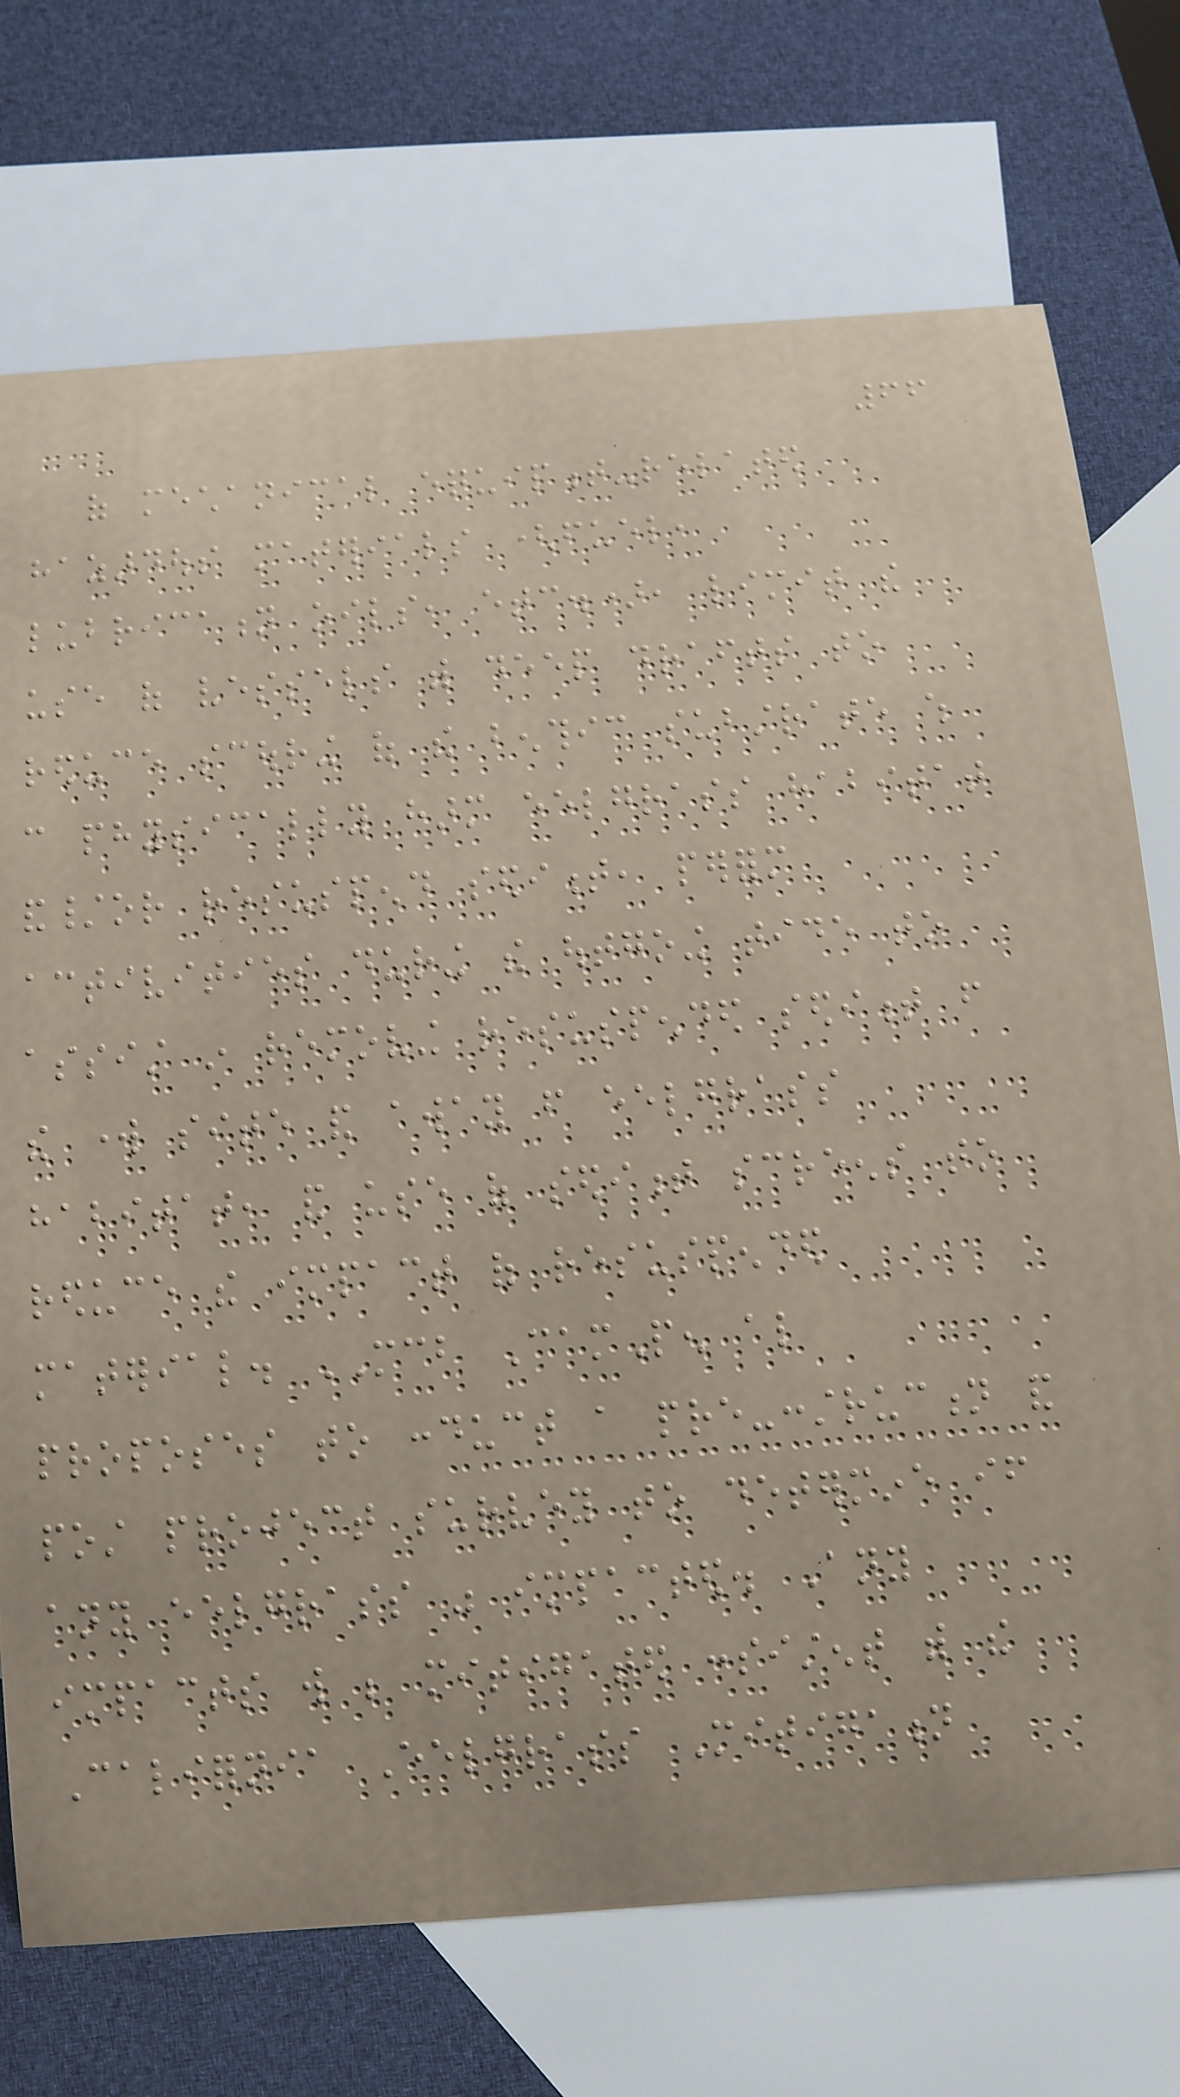66
of mechanical equipment-related
hazardous materials (fuel,
lubrication oils, etc.), limit the
use of vessels with deep drafts to
reduce scouring of the benthic substrate which
can physically harm eelgrass habitat
and/or resuspend sediment, perform
activities during the outgoing tide to
assist in removing resuspended sediment from
the work site and away from eelgrass
habitat, and use of sediment screens to
reduce the impact of resuspended
material. MCB CamPen also
proposes to conduct a pre-construction and
post project survey to determine if
any eelgrass was impacted. Any
impacts will be mitigated consistent with the
California Eelgrass Mitigation
